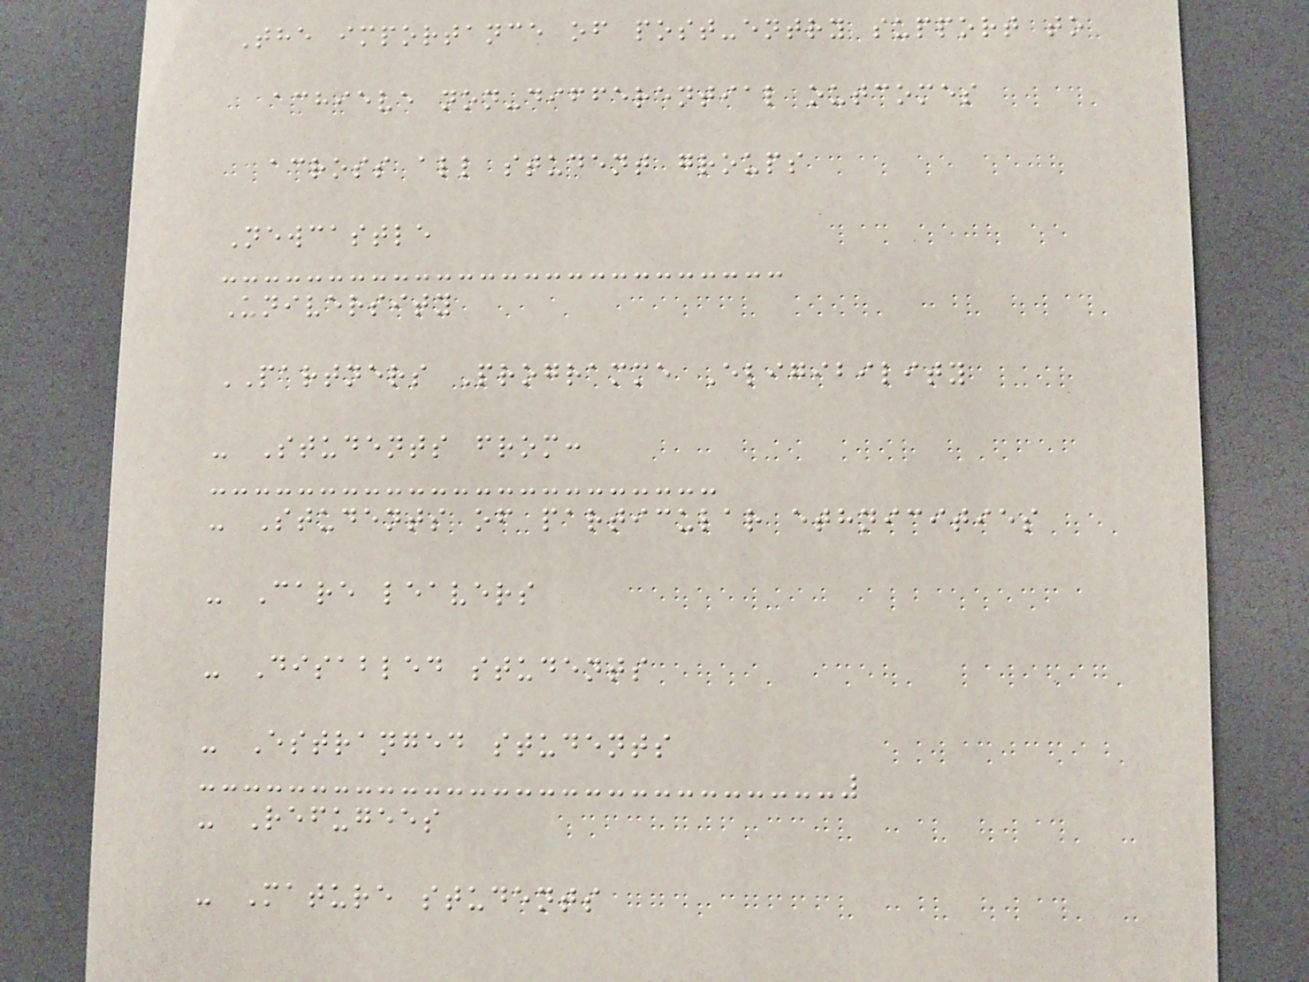The importance of post-entry support to
achieve non-differential outcomes
across all student groups
Newcastle
University
PARTNERS Programme Eligibility
- Students from:
- Students of particular ethnicities
- Care leavers
- Disabled students
- Estranged students
- Refugees
- Mature students
